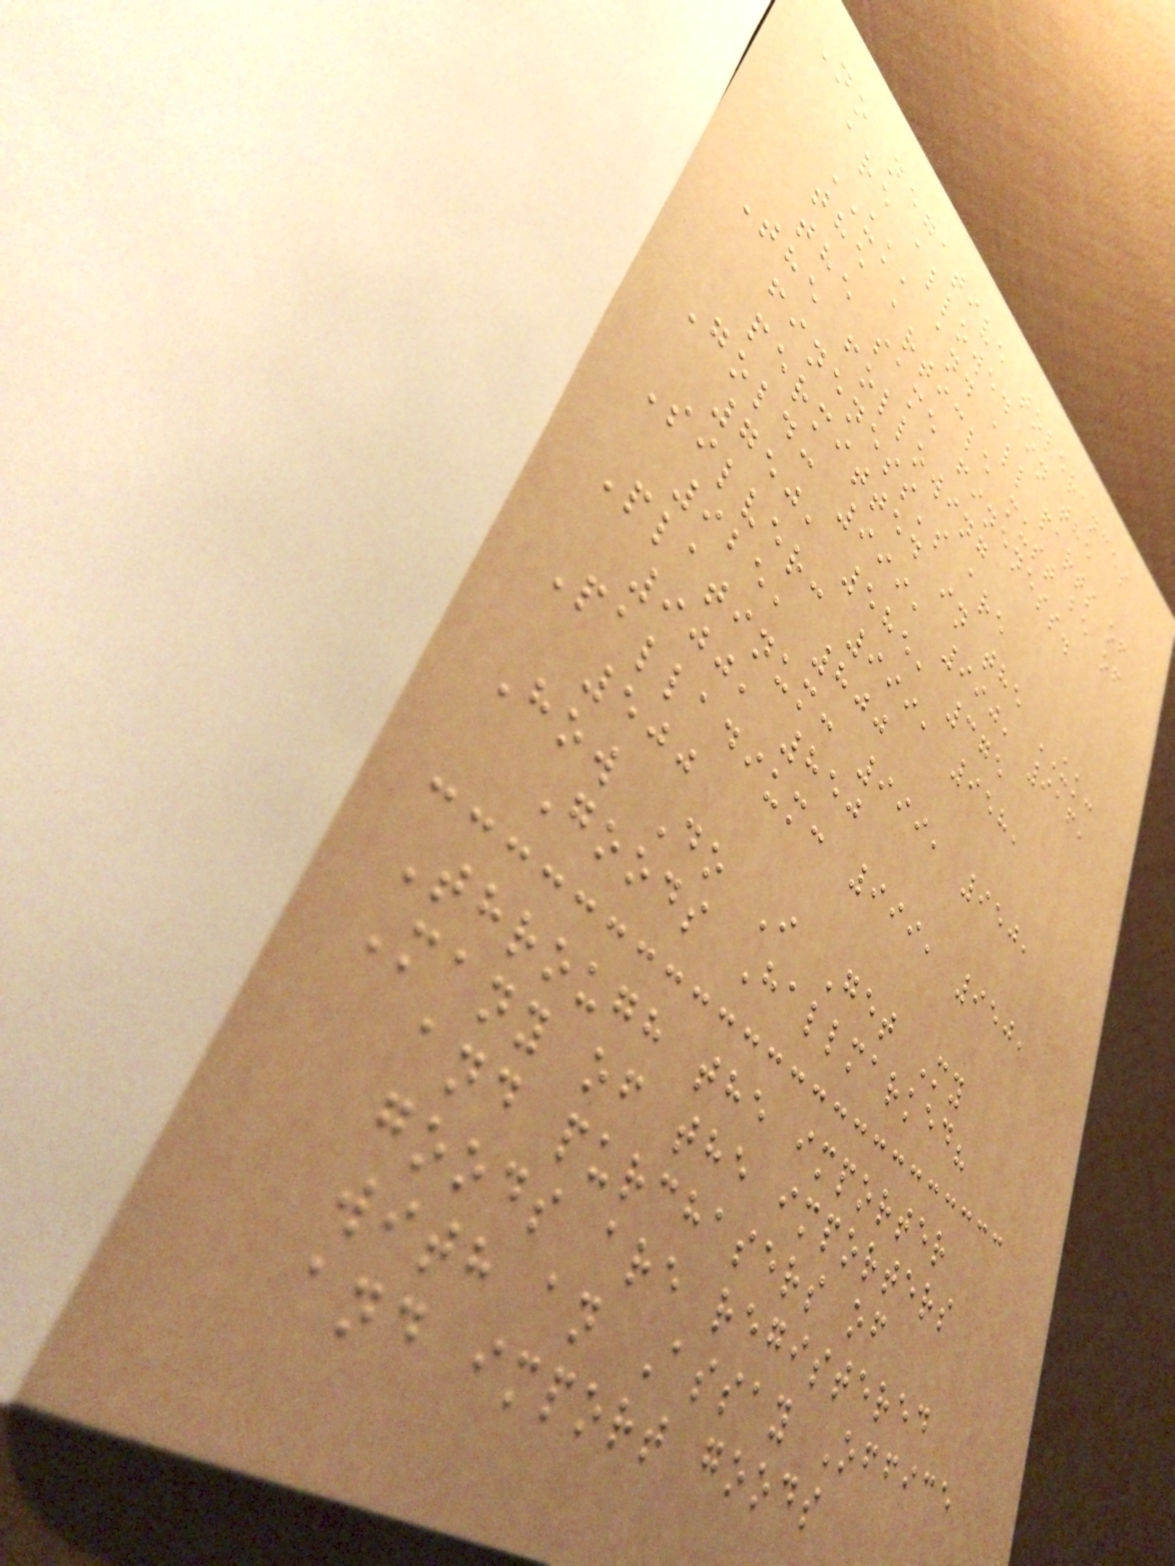No negative tolerances
are allowed in the
UK, and all parts of
the article must be of
the same fineness.
The following
fineness's are
permitted in the UK:
Gold: 999, 990, 916,
750, 585, 375
Silver: 999, 958,
925, 800
Platinum: 999, 950,
900, 850
Palladium: 999, 950,
500
How Do I Get My
Goods Hallmarked?
Through the importer
Many of the importers
and purchasers of
goods are registered
with an Assay Office
and import goods
